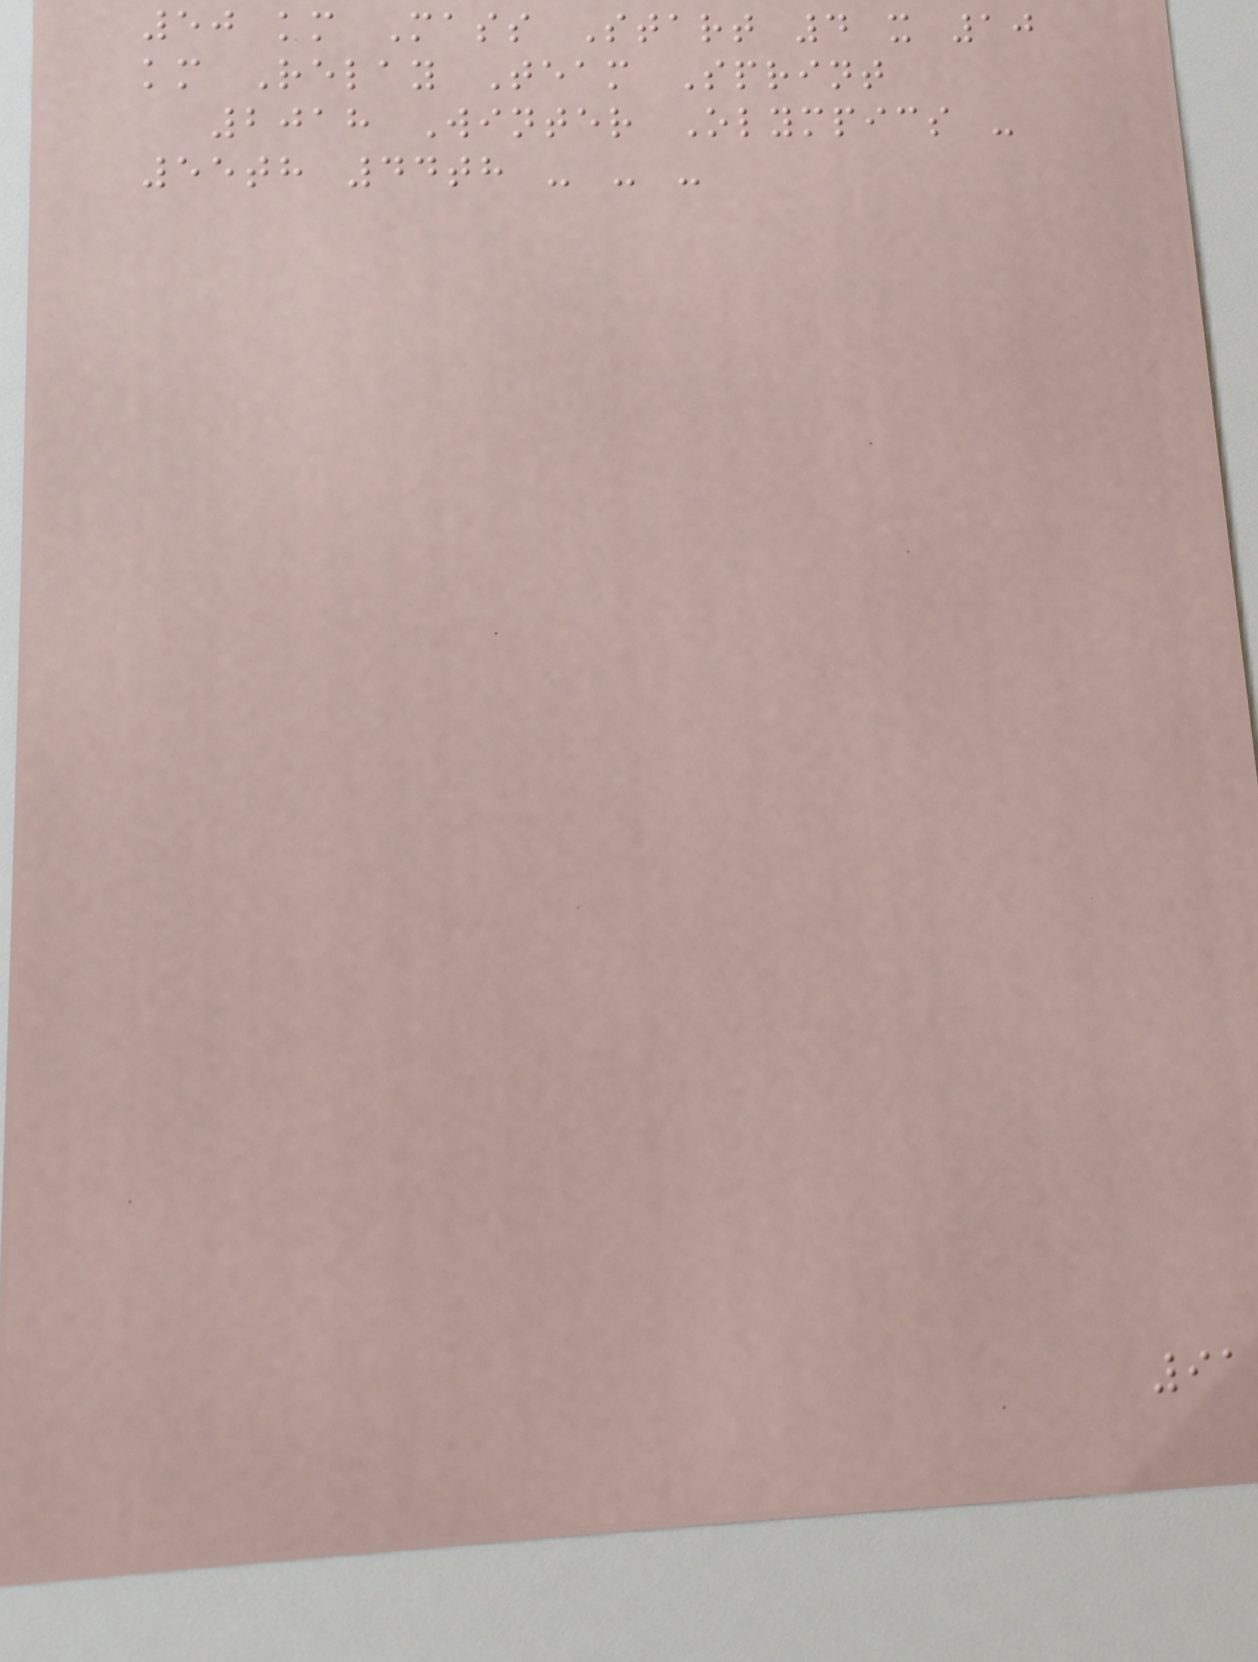50 km Mass Start 4 x 10
km Relay Team Sprint
2018 Winter Olympics -
55th 44th - - -
91
